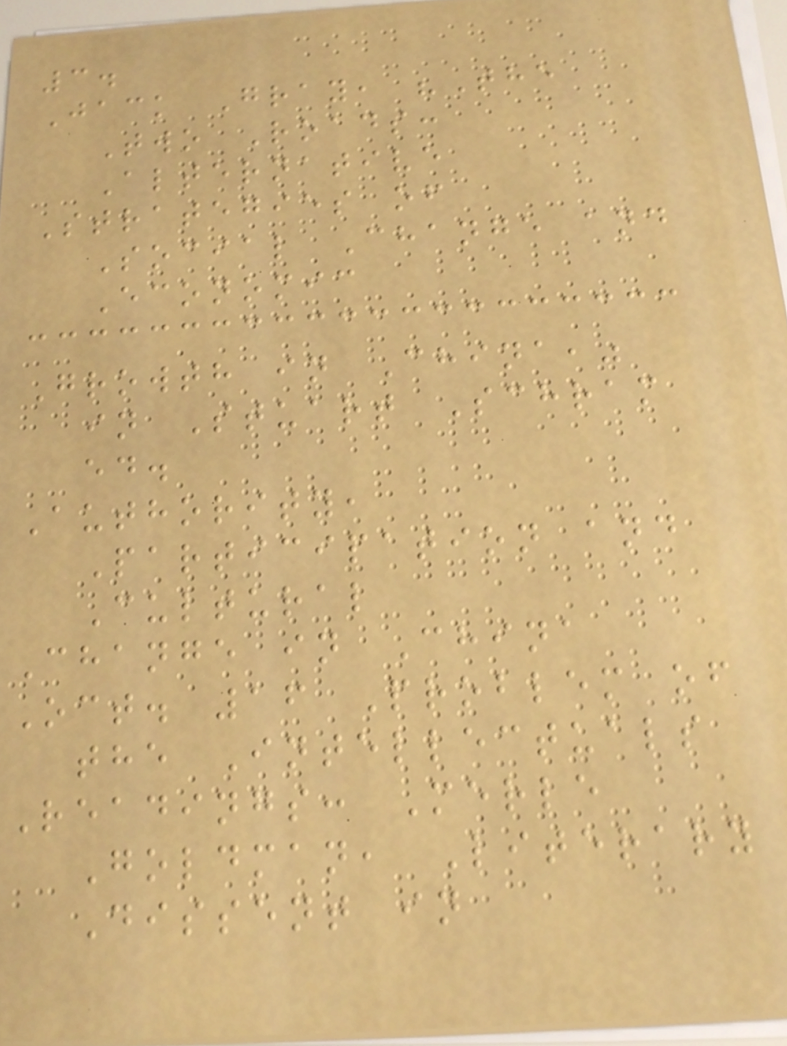3.
Jack Gray, "The
Two Roads:
Alternative
Strategies of
Social Change and
Economic
Growth in China,"
in Stuart Schram
ed.
Authority,
Participation and
Cultural
Change in China
Oct. 16 Problem of
the Intellectuals
Readings: Merle
Goldman, Literary
Dissent in
